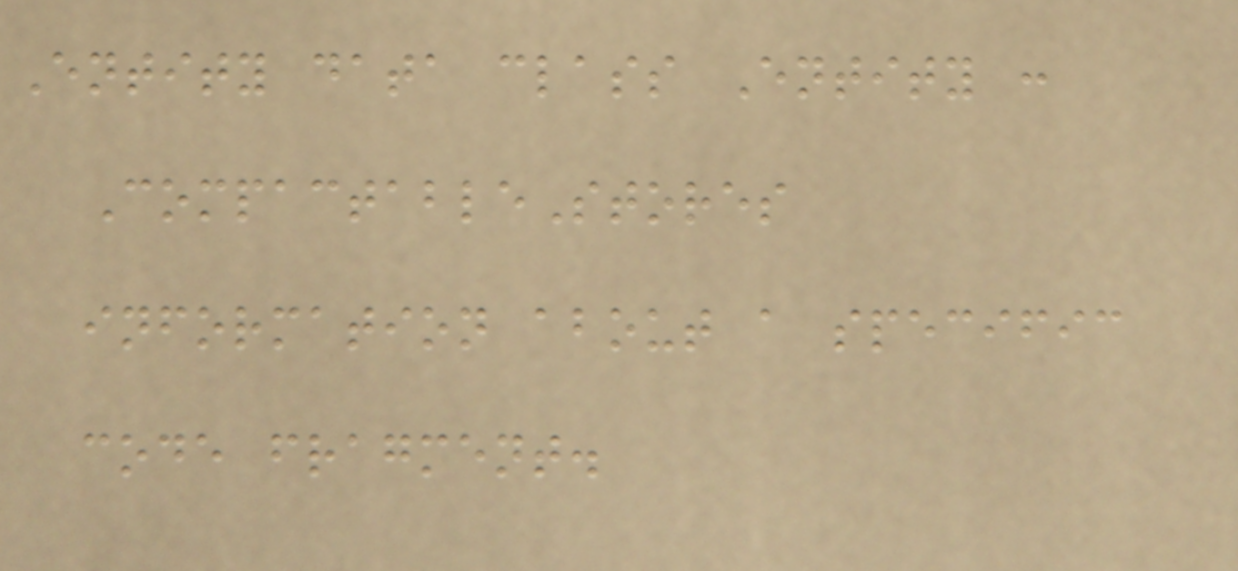Entity data class Entity :
CompactableStores
information about a specific
code fragment.
